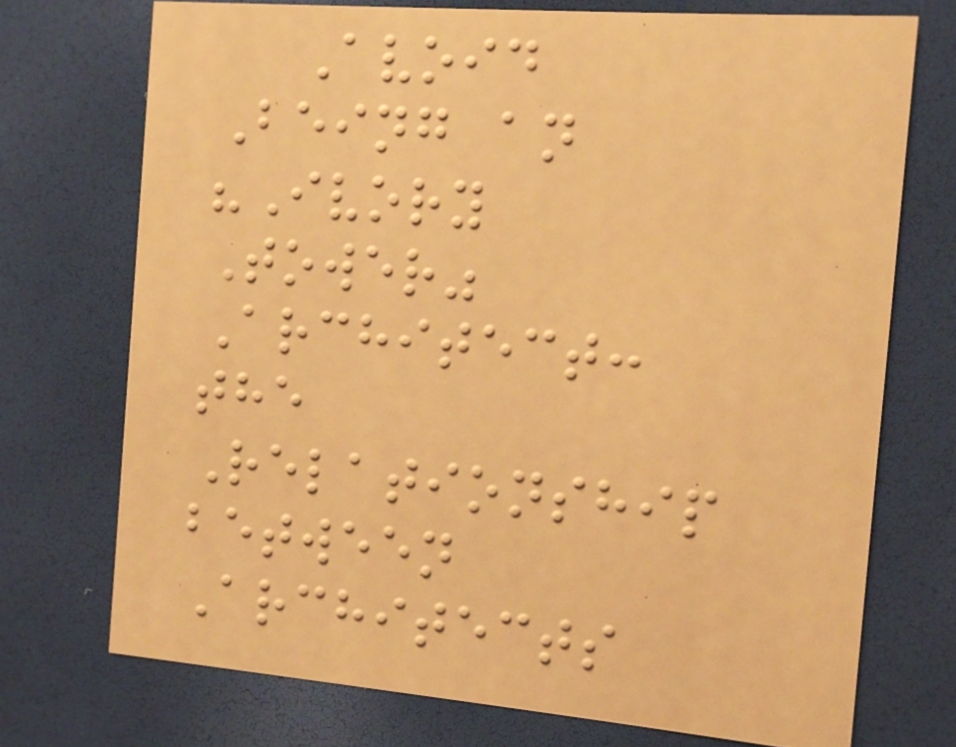Avoid
Being an
"Ivory
Tower"
Architect:
the
Relationship
between
Architects
